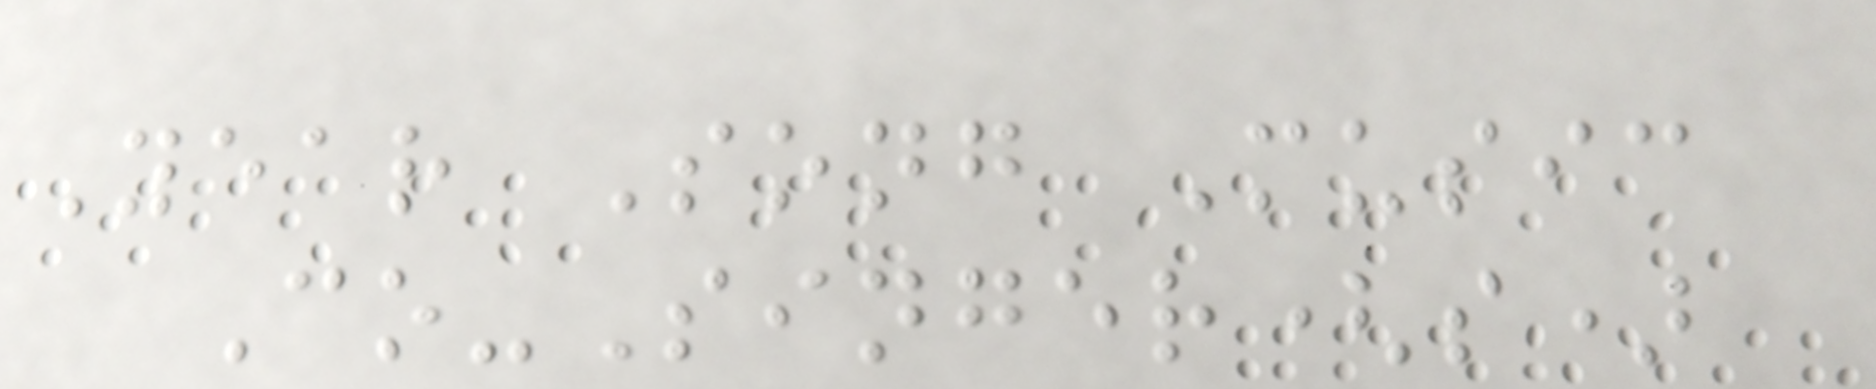Year Song Music
Co-Singer(s)
